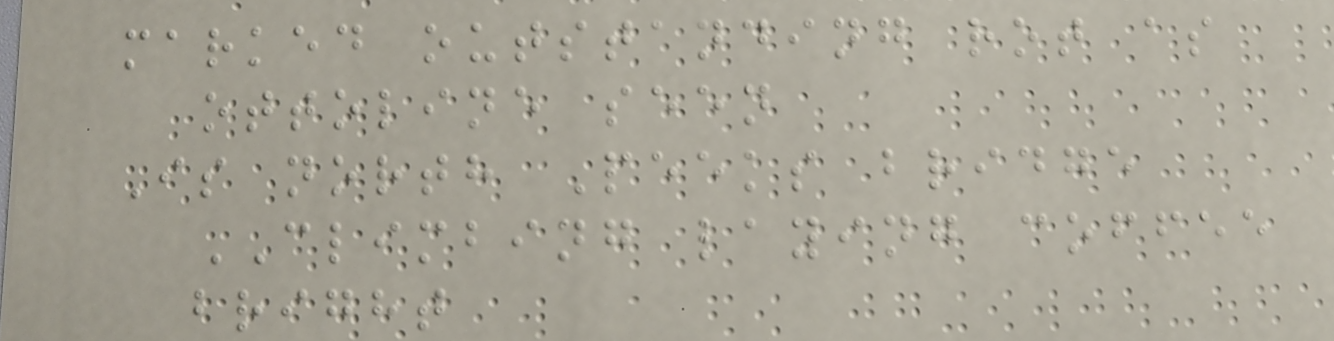marked outstanding rot as
ottoline seen
Is north Peeks bridge
CLIMBING laying coffee
bright
